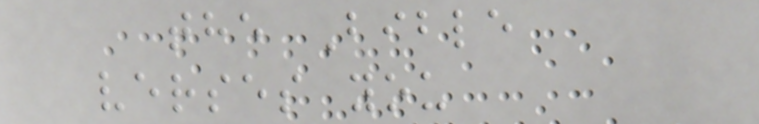the Bible
verses you
